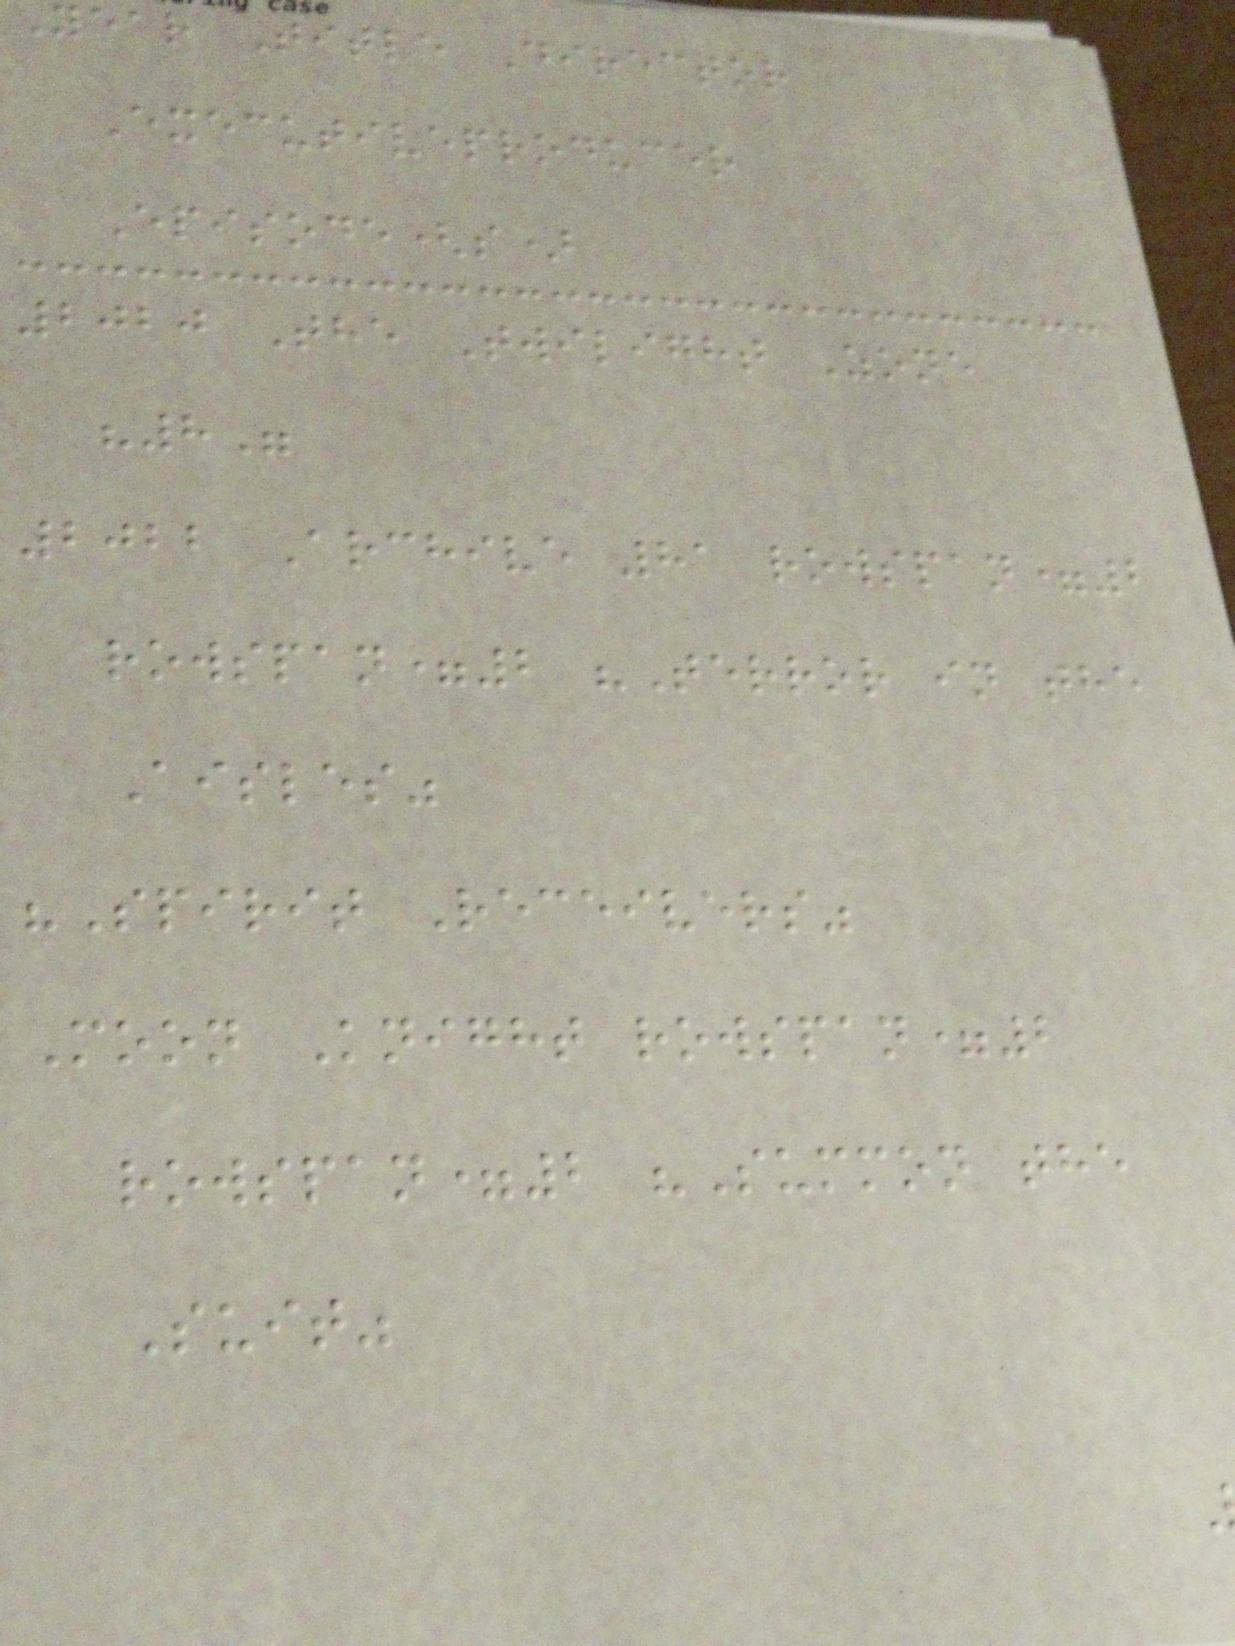year Title Director
Executiveproducer
Episode(s)
2020 The Twilight Zone
"8"
2022 Archive 81 rowspan=2
rowspan=2 "Terror in the
Aisles"
"Spirit Receivers"
Moon Knight rowspan=2
rowspan=2 "Summon the
Suit"
